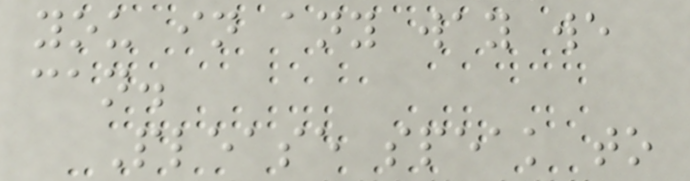you in any way we
can.
Please speak to
